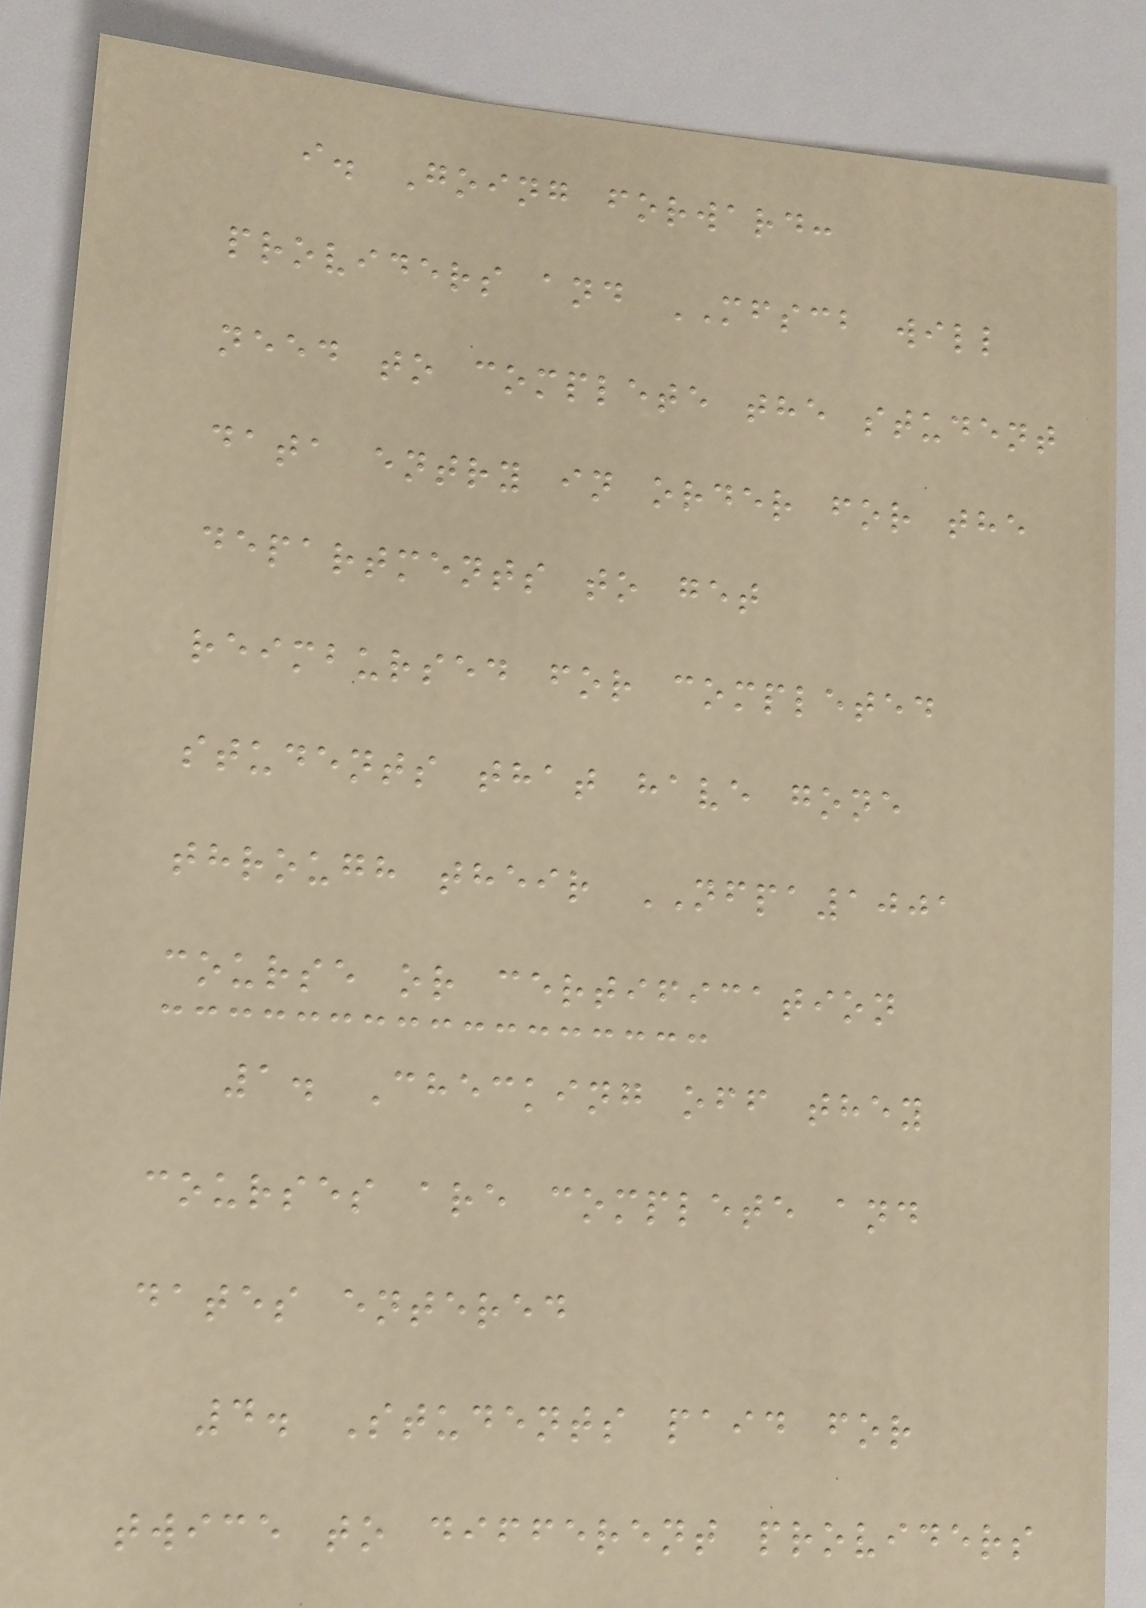i. Going forward:
providers and MFSCB will
need to complete the student
data entry in order for the
departments to get
reimbursed for completed
students that have gone
through their NFPA1001
course or certification
1. Checking off they
courses are complete and
dates entered
4. Students paid for
twice to different providers
